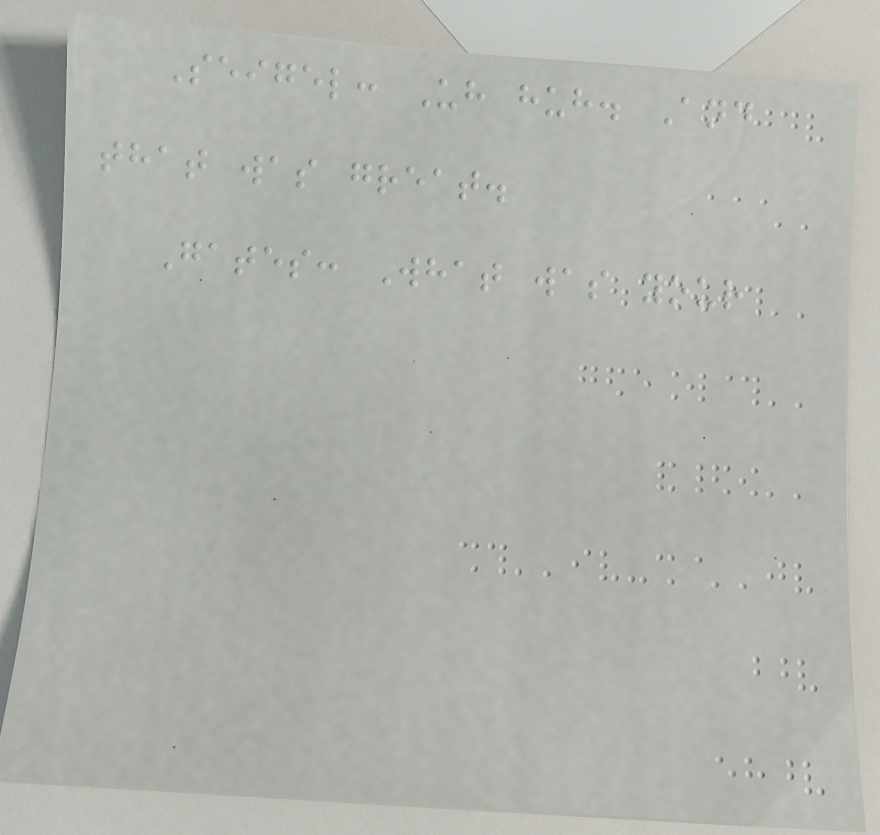Seigel: Uh huh. And
that was great.
Gates: What was your
